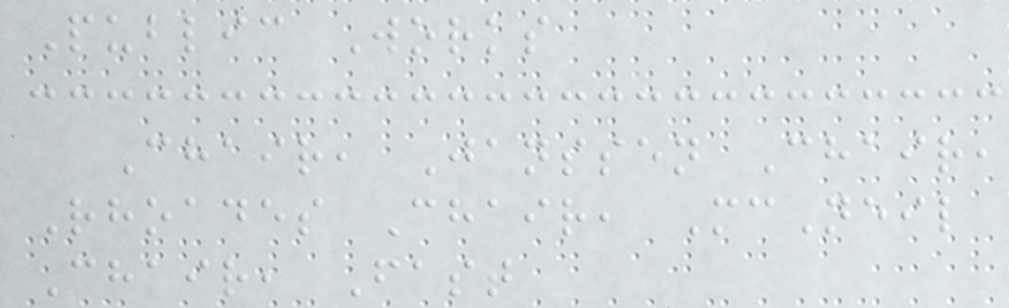Public Works
Chair, Janssen Chair,
Rhoades Chair, McNeil
Chair, Fast
